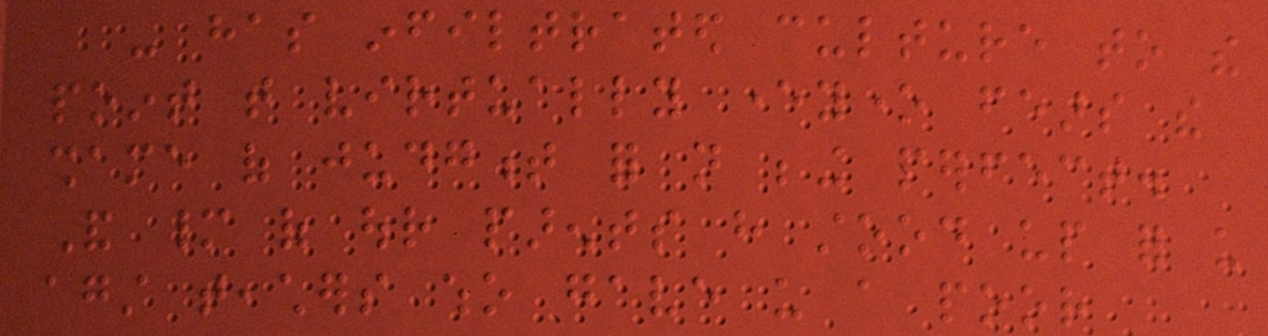- has infiltrated culture to the
point that virtually everyone fears the
shame of judgment for not being perfect.
And many of our parents have stood up for us
against teachers who gave us a poor
